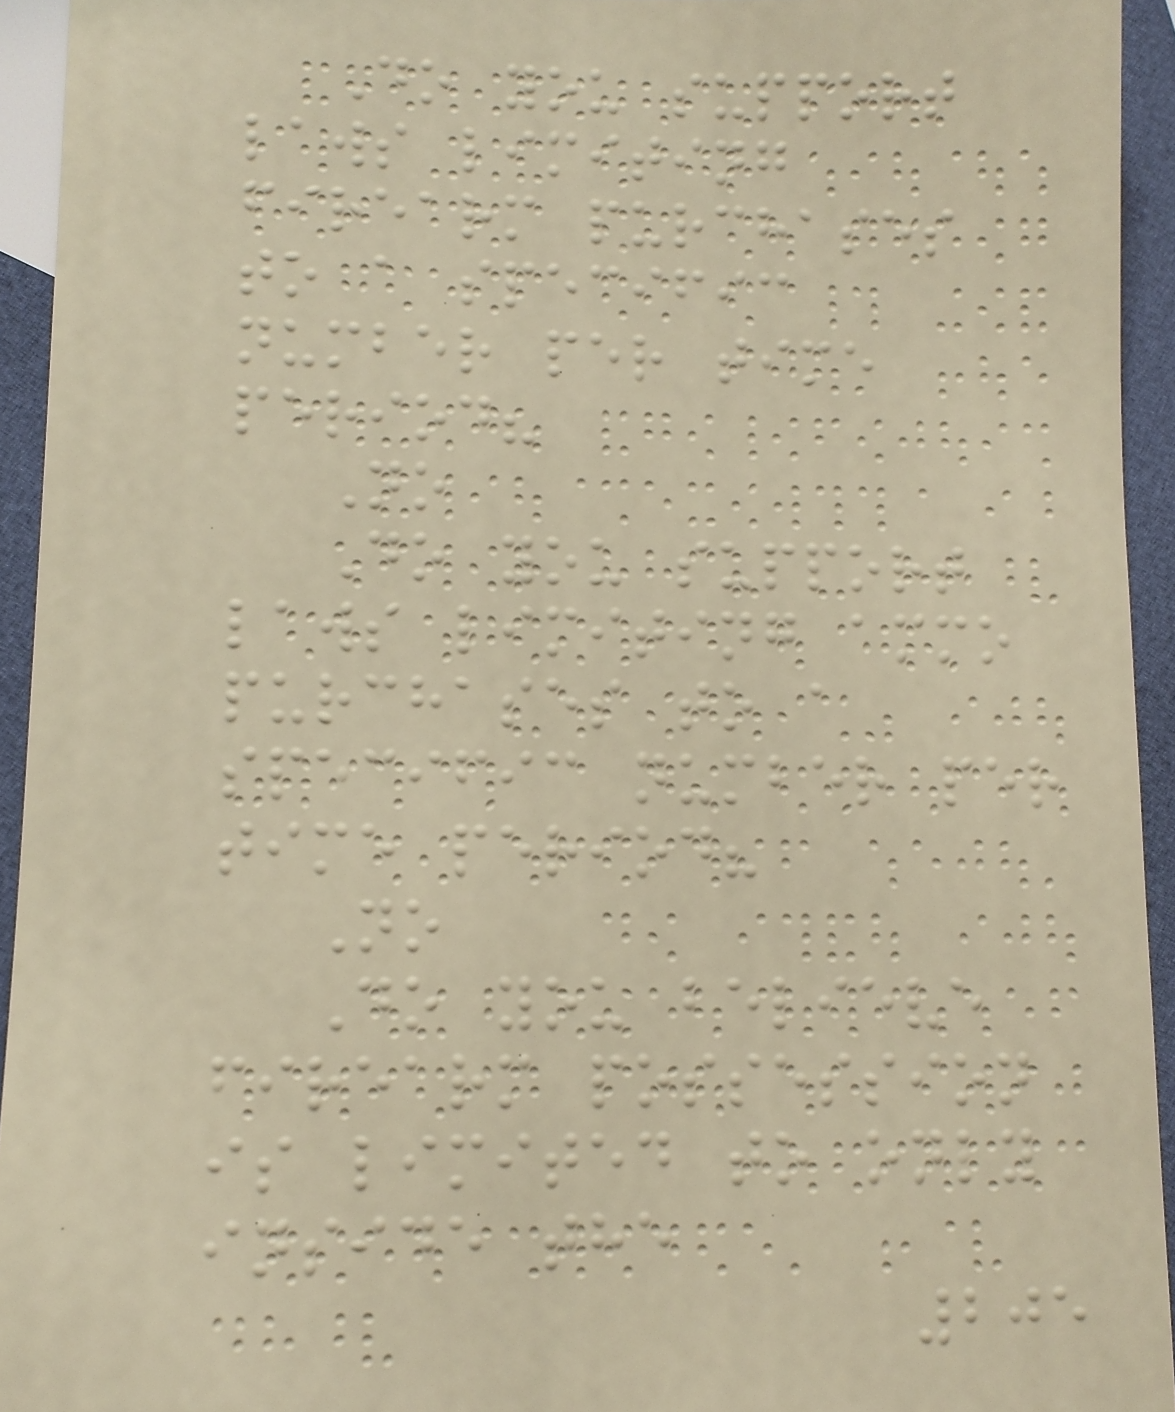Do you support
laws limiting
firearm purchases
to a specific
number per time
period?
No
Do you support
laws limiting ammo
purchases to a
specific number per
time period?
No
Do you believe
firearm possession
is limited to only
inside the
205
